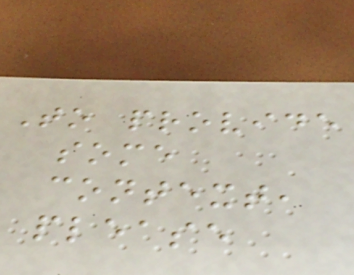To provide
some
context,
please
